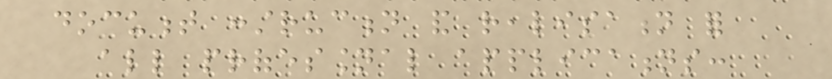document construction and realisation for
all professional applications:
